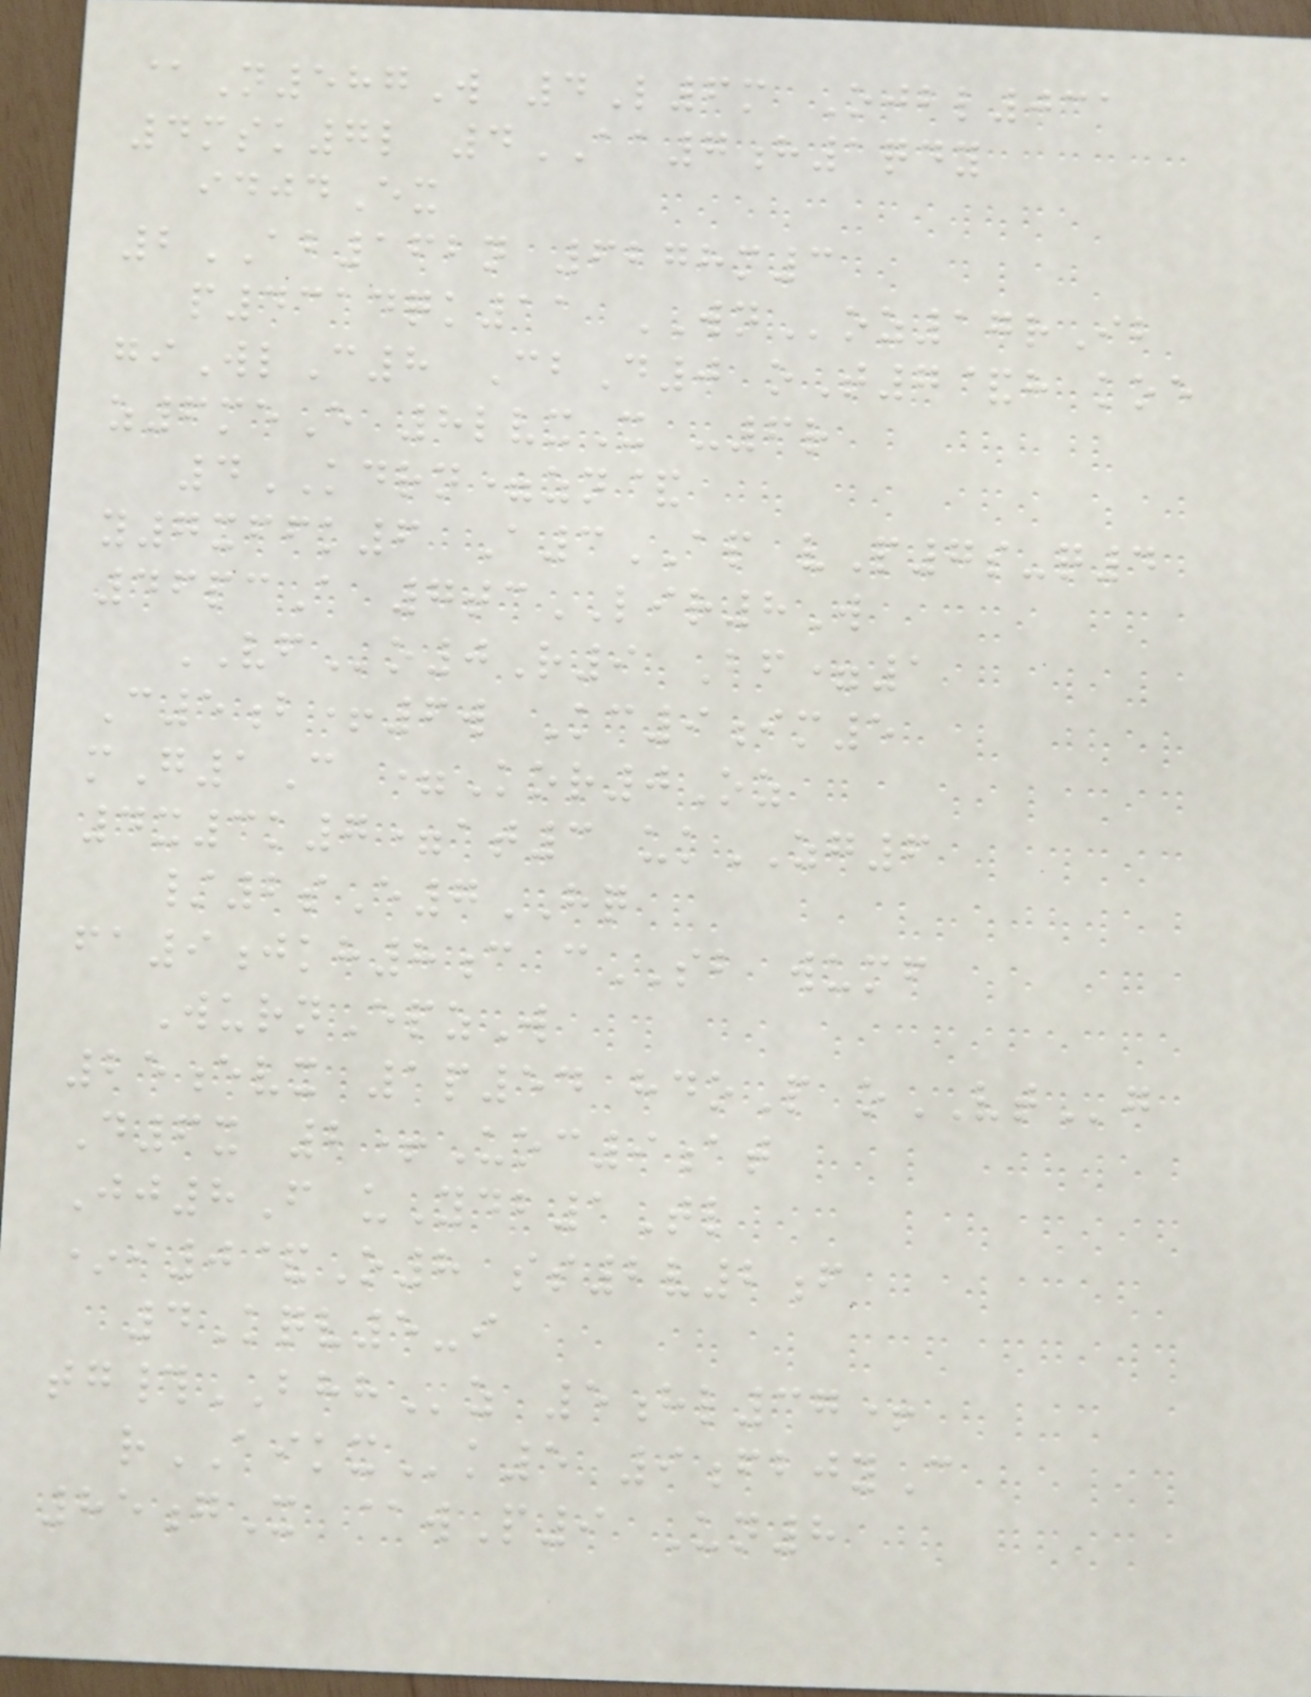@N587W 4L6m Ojbl031
4msk7l 4AA7h1qdy
idjdEx
2AB162n 6278m3
p4314qk11 WNoz17rIb
giWlC8 CbD0 oT7&h koe
z6meE 8lvxX -6r
4KDRN=zn&
y7xffk6 A3AP vP7s-q4
46pcA 7tcLIR8W
VFo0R9 Bf=1
C5b+6w Kc9im5
mG1C =Kor0Oz
4x3k7=at3 ukZG6
/2sE7HQ
fa9jkh8c cSB wumf
WurnEpzW
25evx 1p54 hdoP oVTg
D6x 2+Uoc9at
Jj8F uYdb1Tl
*i0&O8 ss2v2f
4Kqv5-i
tg#BHHz 5hl37+
rAIKXk5 9fbjyC
85gX @wP9 Un8
